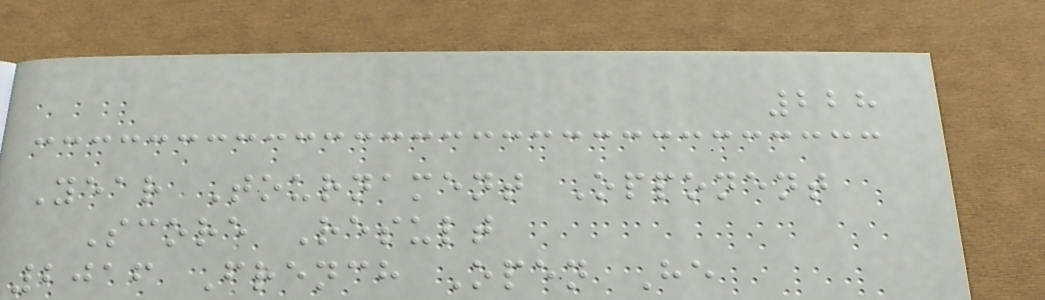228
Year Tournament Opponent
Score Result
2016 French Open He
